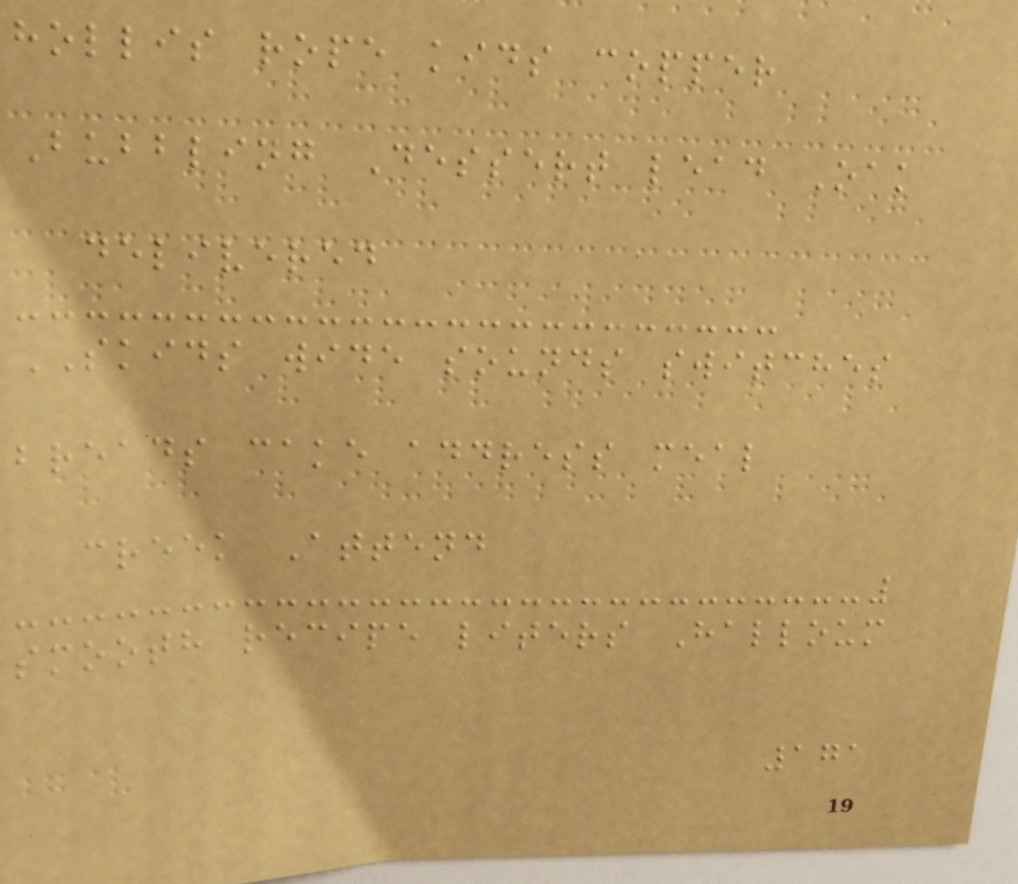hollis rope kids copper
Bubbling Dessert lead Oak
delivered
SKIDS wide sounds switches
breads cake address meal
creek Attend
smooth recipe liters Halloum
171
